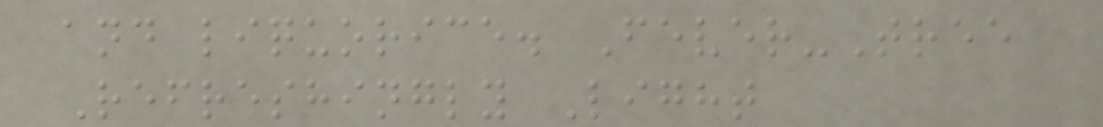and liquorice. Fever-Tree
Refreshingly Light
